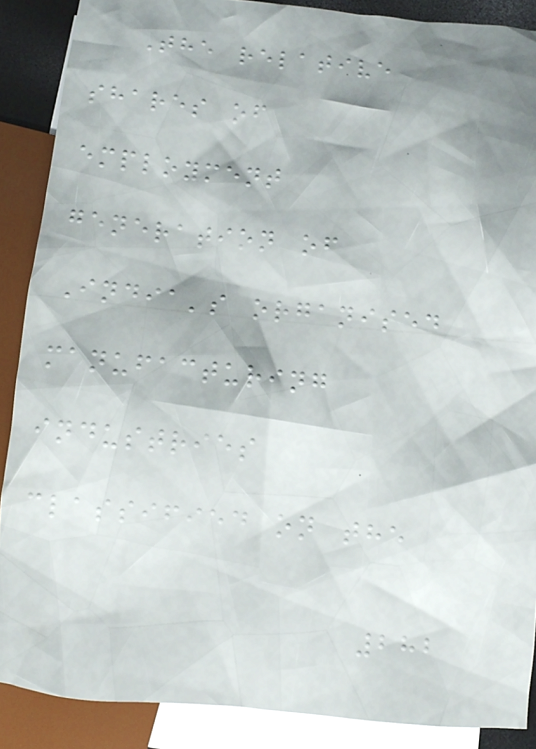The relative
shares of
employment
generation of
India's organised
manufacturing
industries
classified on the
282
